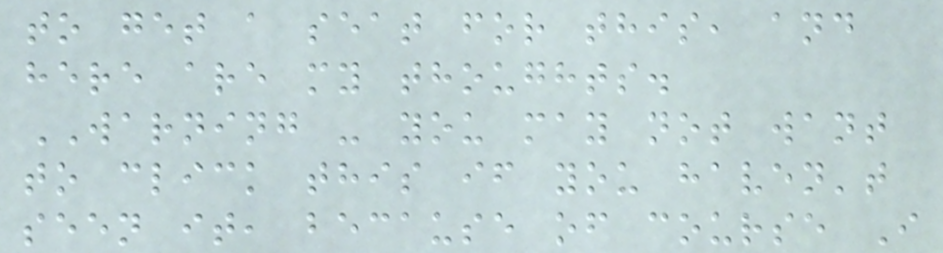to get a seat for this, and
here are my thoughts.
WARNING - you may not want
to click this if you haven't
seen it, because of course I
